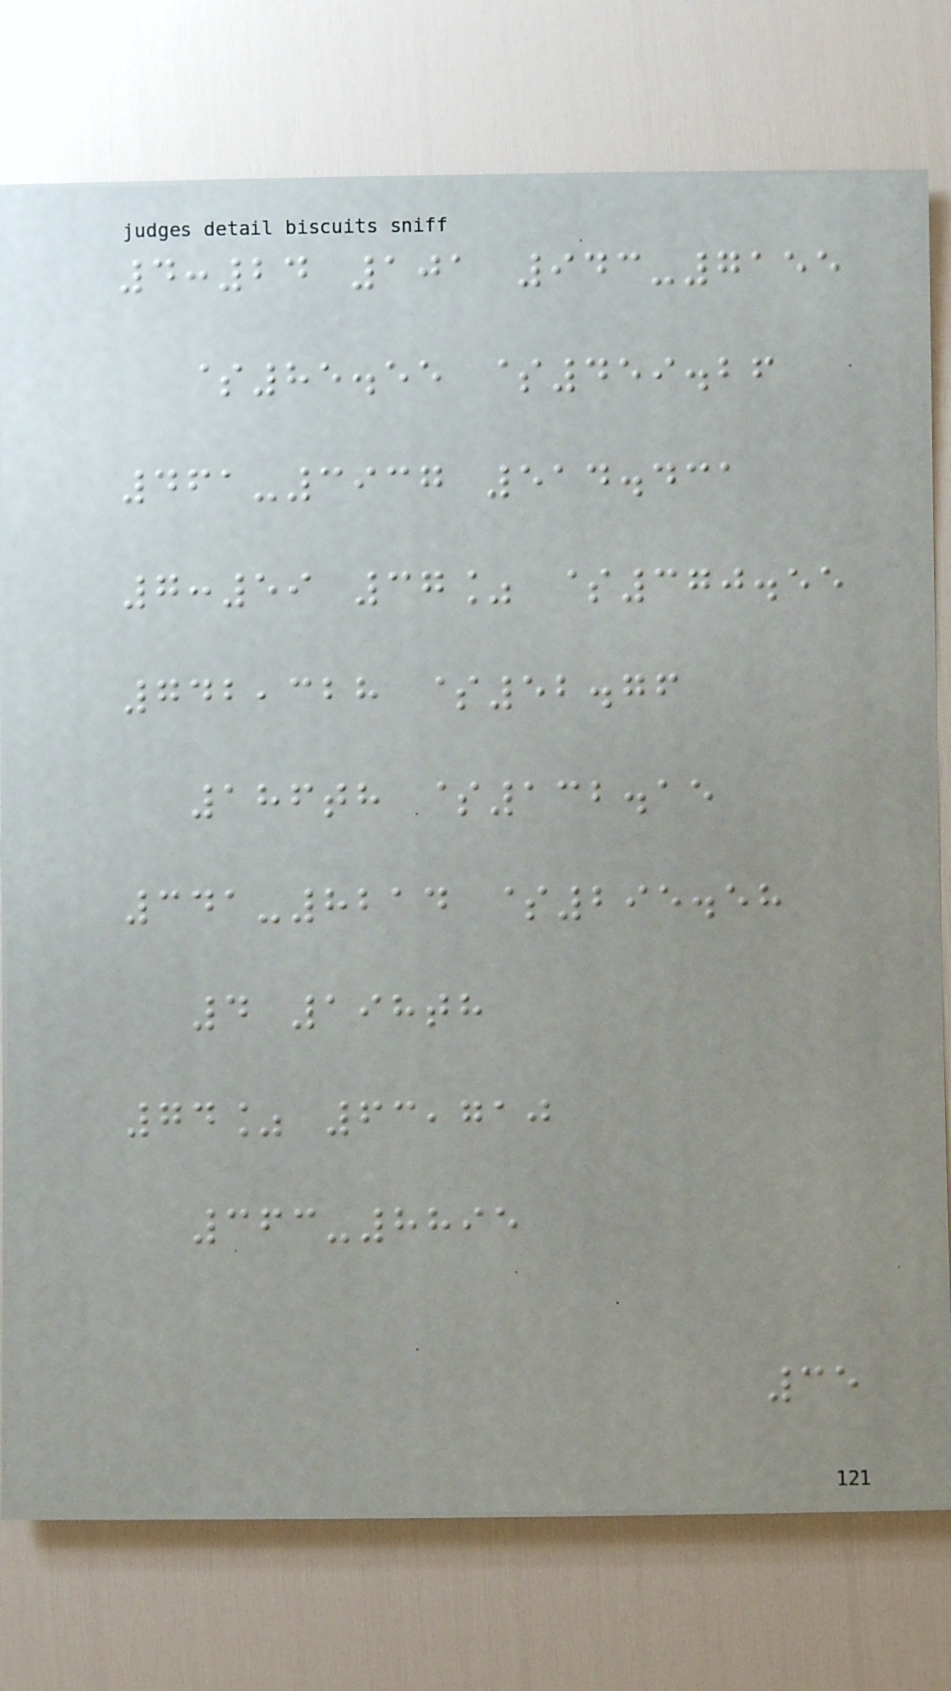4:24 101 943-7155
$85.55 $459.26
461-3937 514.431
7:59 37% $370.55
742,328 $52.76
186th $132.15
341-8214 $295.58
4 198th
74% 63,710
363-8895
35
